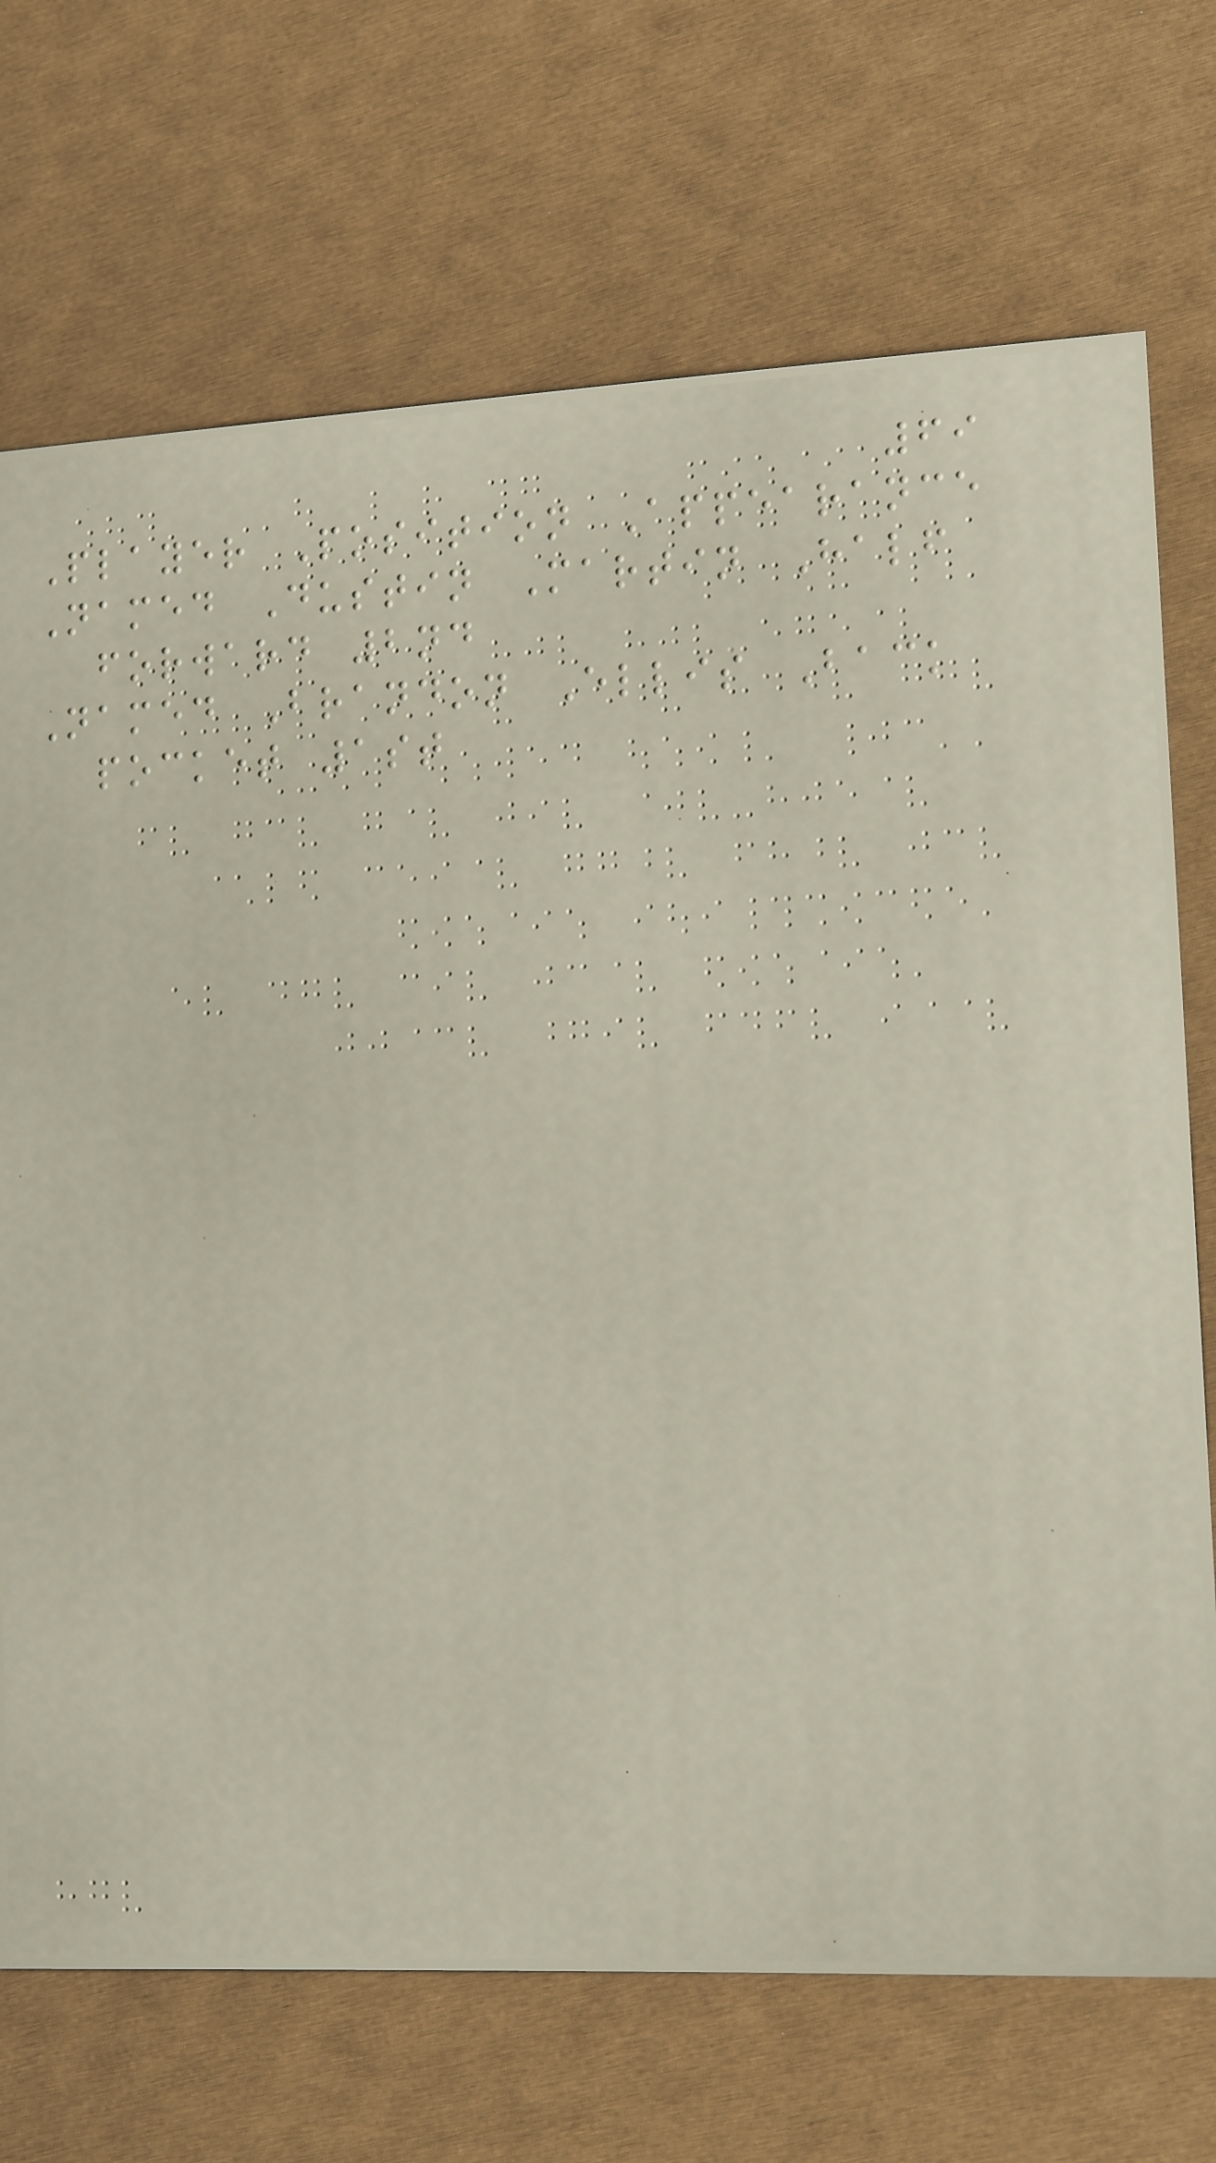69
Player Position Appearance
Named Dustin Martin Half
forward 2nd
Named Brandon Ellis Back
pocket 1st
